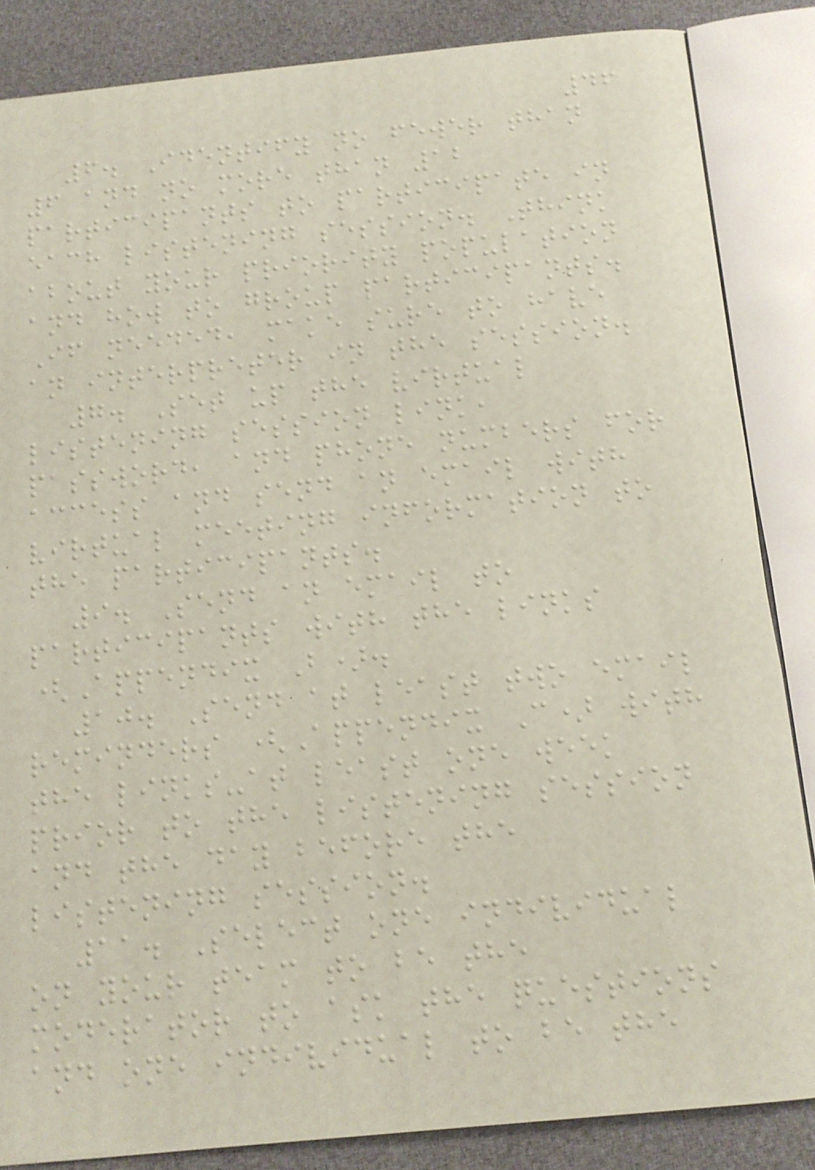46
6. Identify no fewer than
6 and no more than 12
participants to participate in
each listening session. Think
about your priority population
and how to group participants.
If needed, make sure to have
an interpreter in the session.
7. Set up the virtual
listening session link,
password, and phone numbers for
access and send an email with
virtual meeting information to
the participants.
9. Send an email to
participants with the links
(Appendix B).
10. Send at least two email
reminders (Appendix C) with
the links-at least one week
prior to the listening session
and the day before the
listening session.
11. Select one individual
on your team to be the
moderator to ask the questions
and one individual to be the
